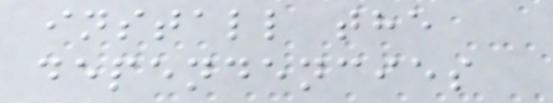install the
dependencies
